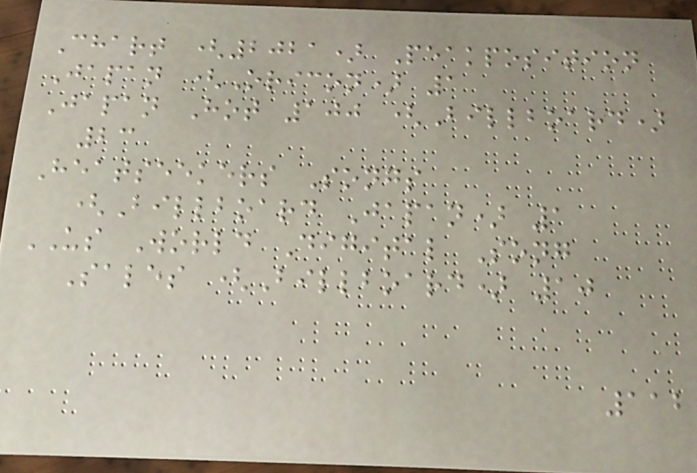Chart (2021) Peakposition
Japan (Oricon) 1
Japan Hot 100 (Billboard)
23
Heatseekers Songs
(Billboard Japan) 1
US World Digital Song
Sales (Billboard) 10
112
